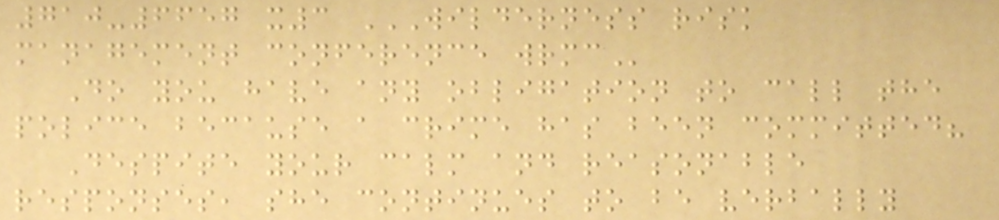710-6657 x3 WILDERNESS RISK
MANAGEMENT CONFERENCE WRMC
Do you have any obligation to call the
police because a crime has been committed?
Despite your calm and reasonable
responses, she continues to be verbally
